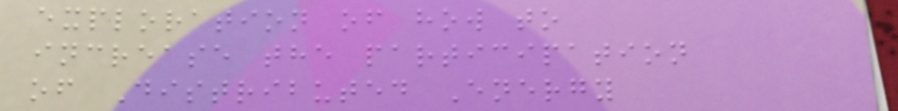exploration of how to
increase the participation
of Distributed Energy
